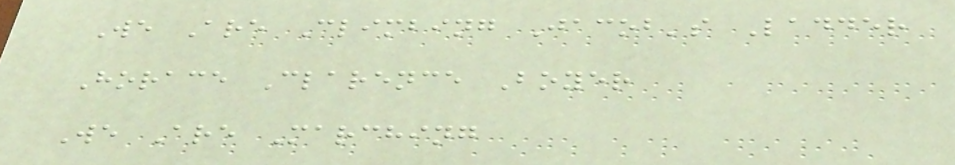We Are Climbing Jacob's Ladder
Horace Clarence Boyer
We Are Marching
